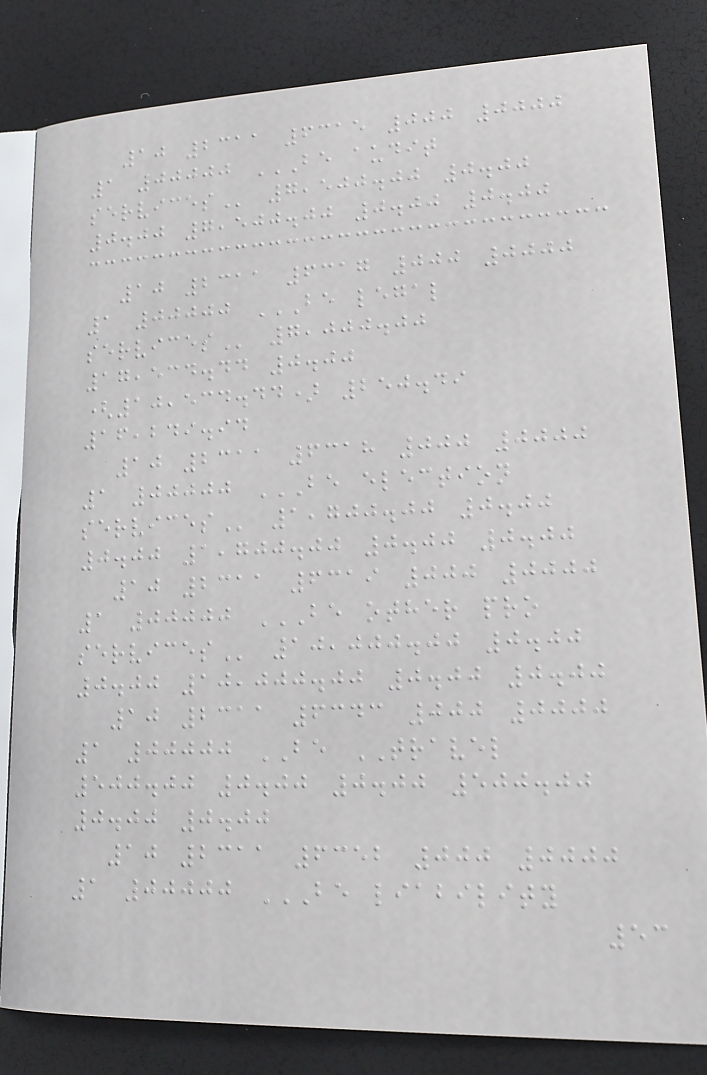10 2311 6315 000 0000
1 00000 BE AUDIT
SERVICES 7,500.00 0.00
0.00 7,500.00 0.00 0.00
10 2311 6317 000 0000
1 00000 BE LEGAL
SERVICES 7,000.00
17,534.44 0.00
(10,534.44) 250.49
16,249.94
10 2311 6318 000 0000
1 00000 BE ELECTION
SERVICES 1,700.00 0.00
0.00 1,700.00 0.00 0.00
10 2311 6319 000 0000
1 00000 BE OTHER PRO
SERVICES 10,000.00 0.00
0.00 10,000.00 0.00 0.00
10 2311 6343 000 0000
1 00000 BE TRAVEL
500.00 0.00 0.00 500.00
0.00 0.00
10 2311 6352 000 0000
1 00000 BE LIABILITY
53
